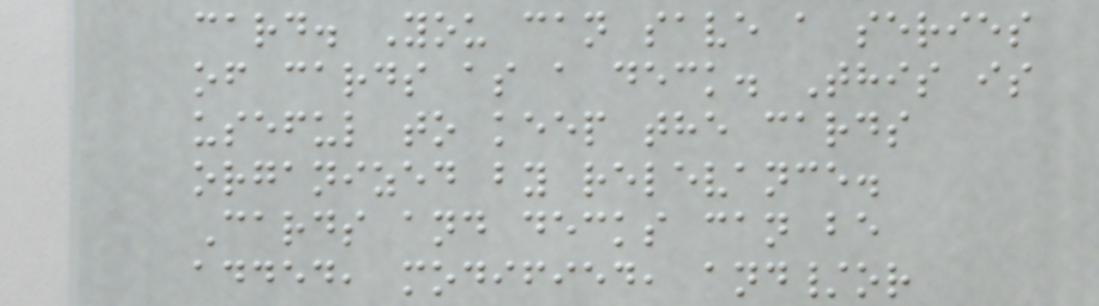card. You can save a series
of cards as a deck. This is
useful to keep the cards
organized by relevance.
Cards and decks can be
added, modified, and/or
